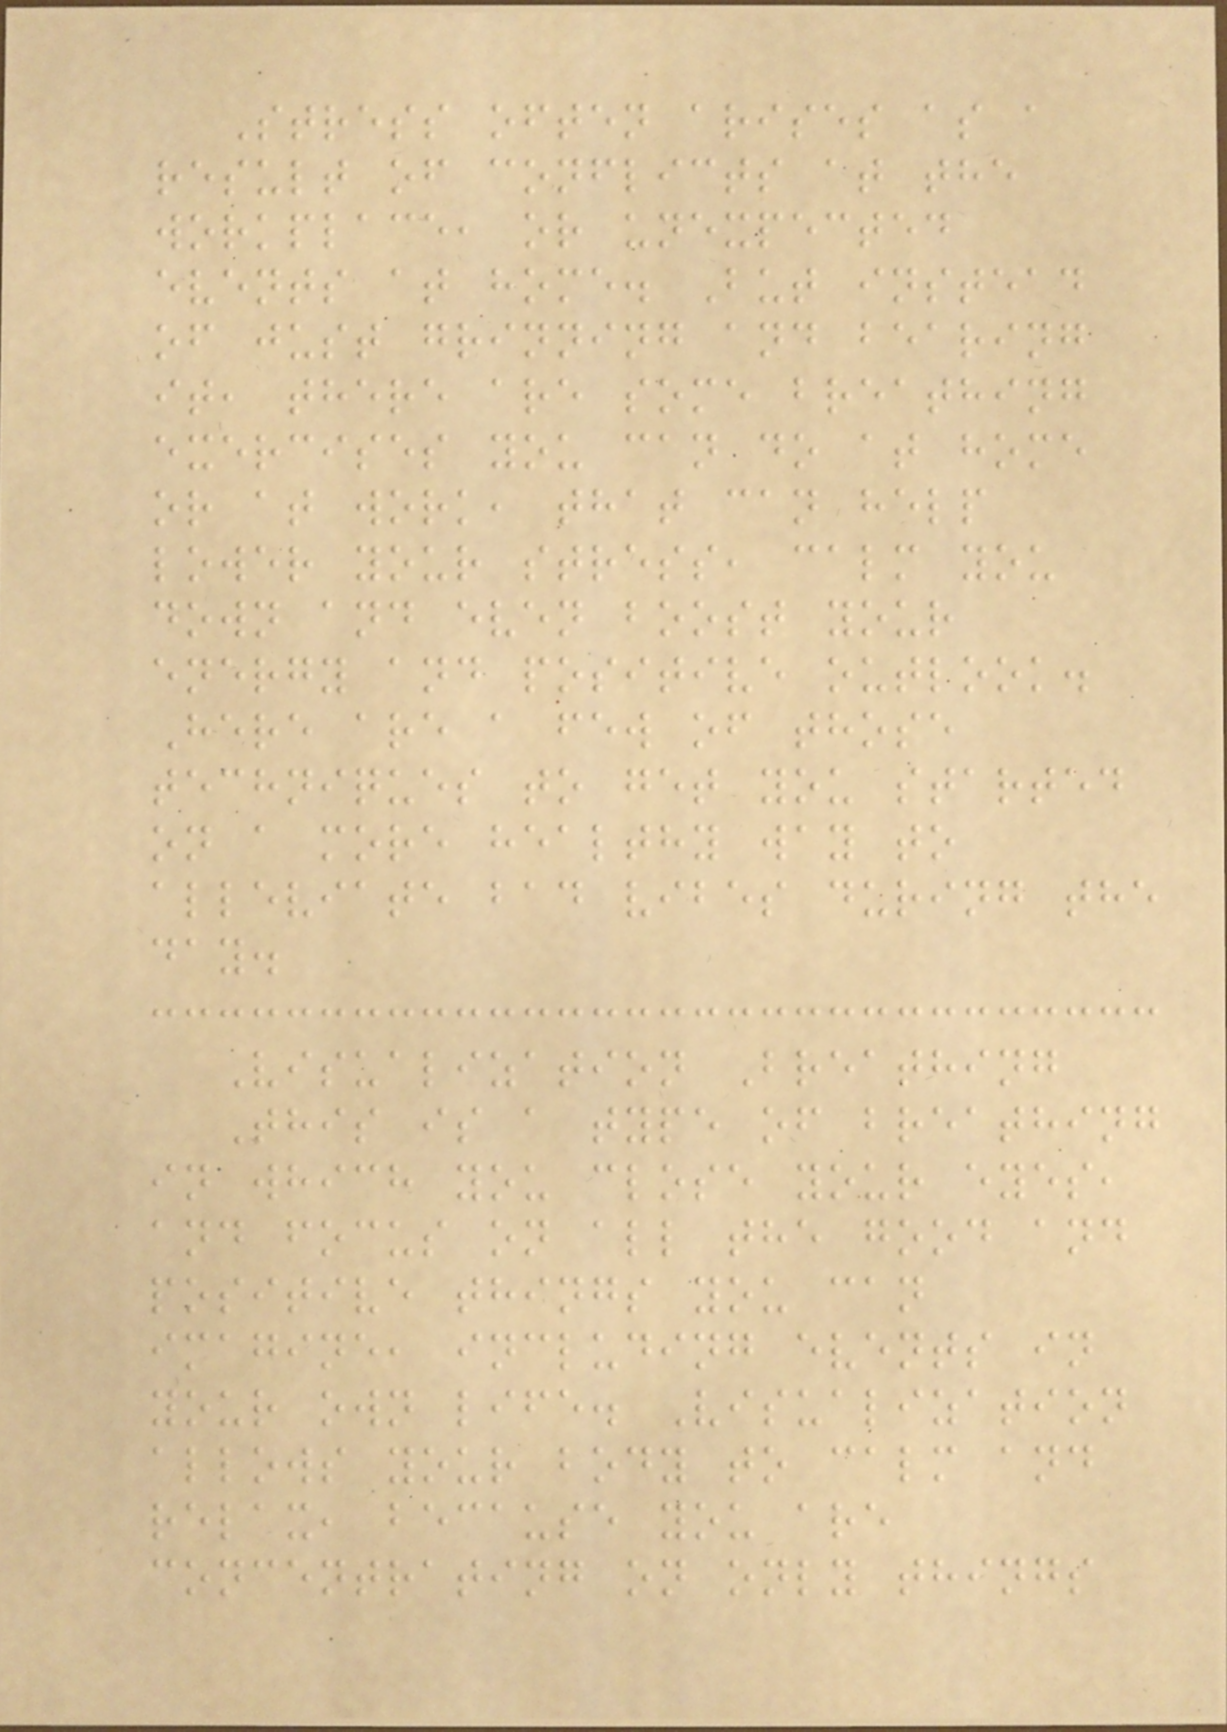Stress often arises as a
result of conflicts at the
workplace, or unexpected
events at home. But instead
of just grinning and bearing
it, there are some breathing
exercises you can do at home
or at work, that can help
lower your stress, calm you
down and even boost your
energy and positive outlook.
Here are a few of those
techniques to get you started
on a more healthy way to
alleviate bad vibes during the
day.
Visualization Breathing
This is a type of breathing
in which you close your eyes,
and focus on all the good and
positive things you can
imagine, including events in
your own life. Visualization
allows your body to calm and
relax, because you are
concentrating on only things
